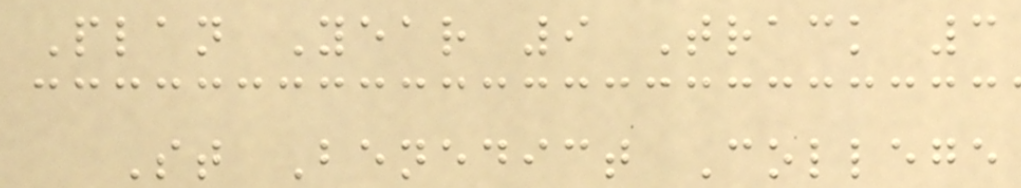Plan Year 9 Track 3
St Benedict College
